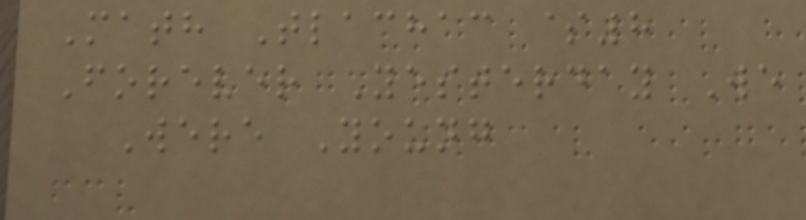Math Tlachac $8
Forever Yesterday We
Were Young
